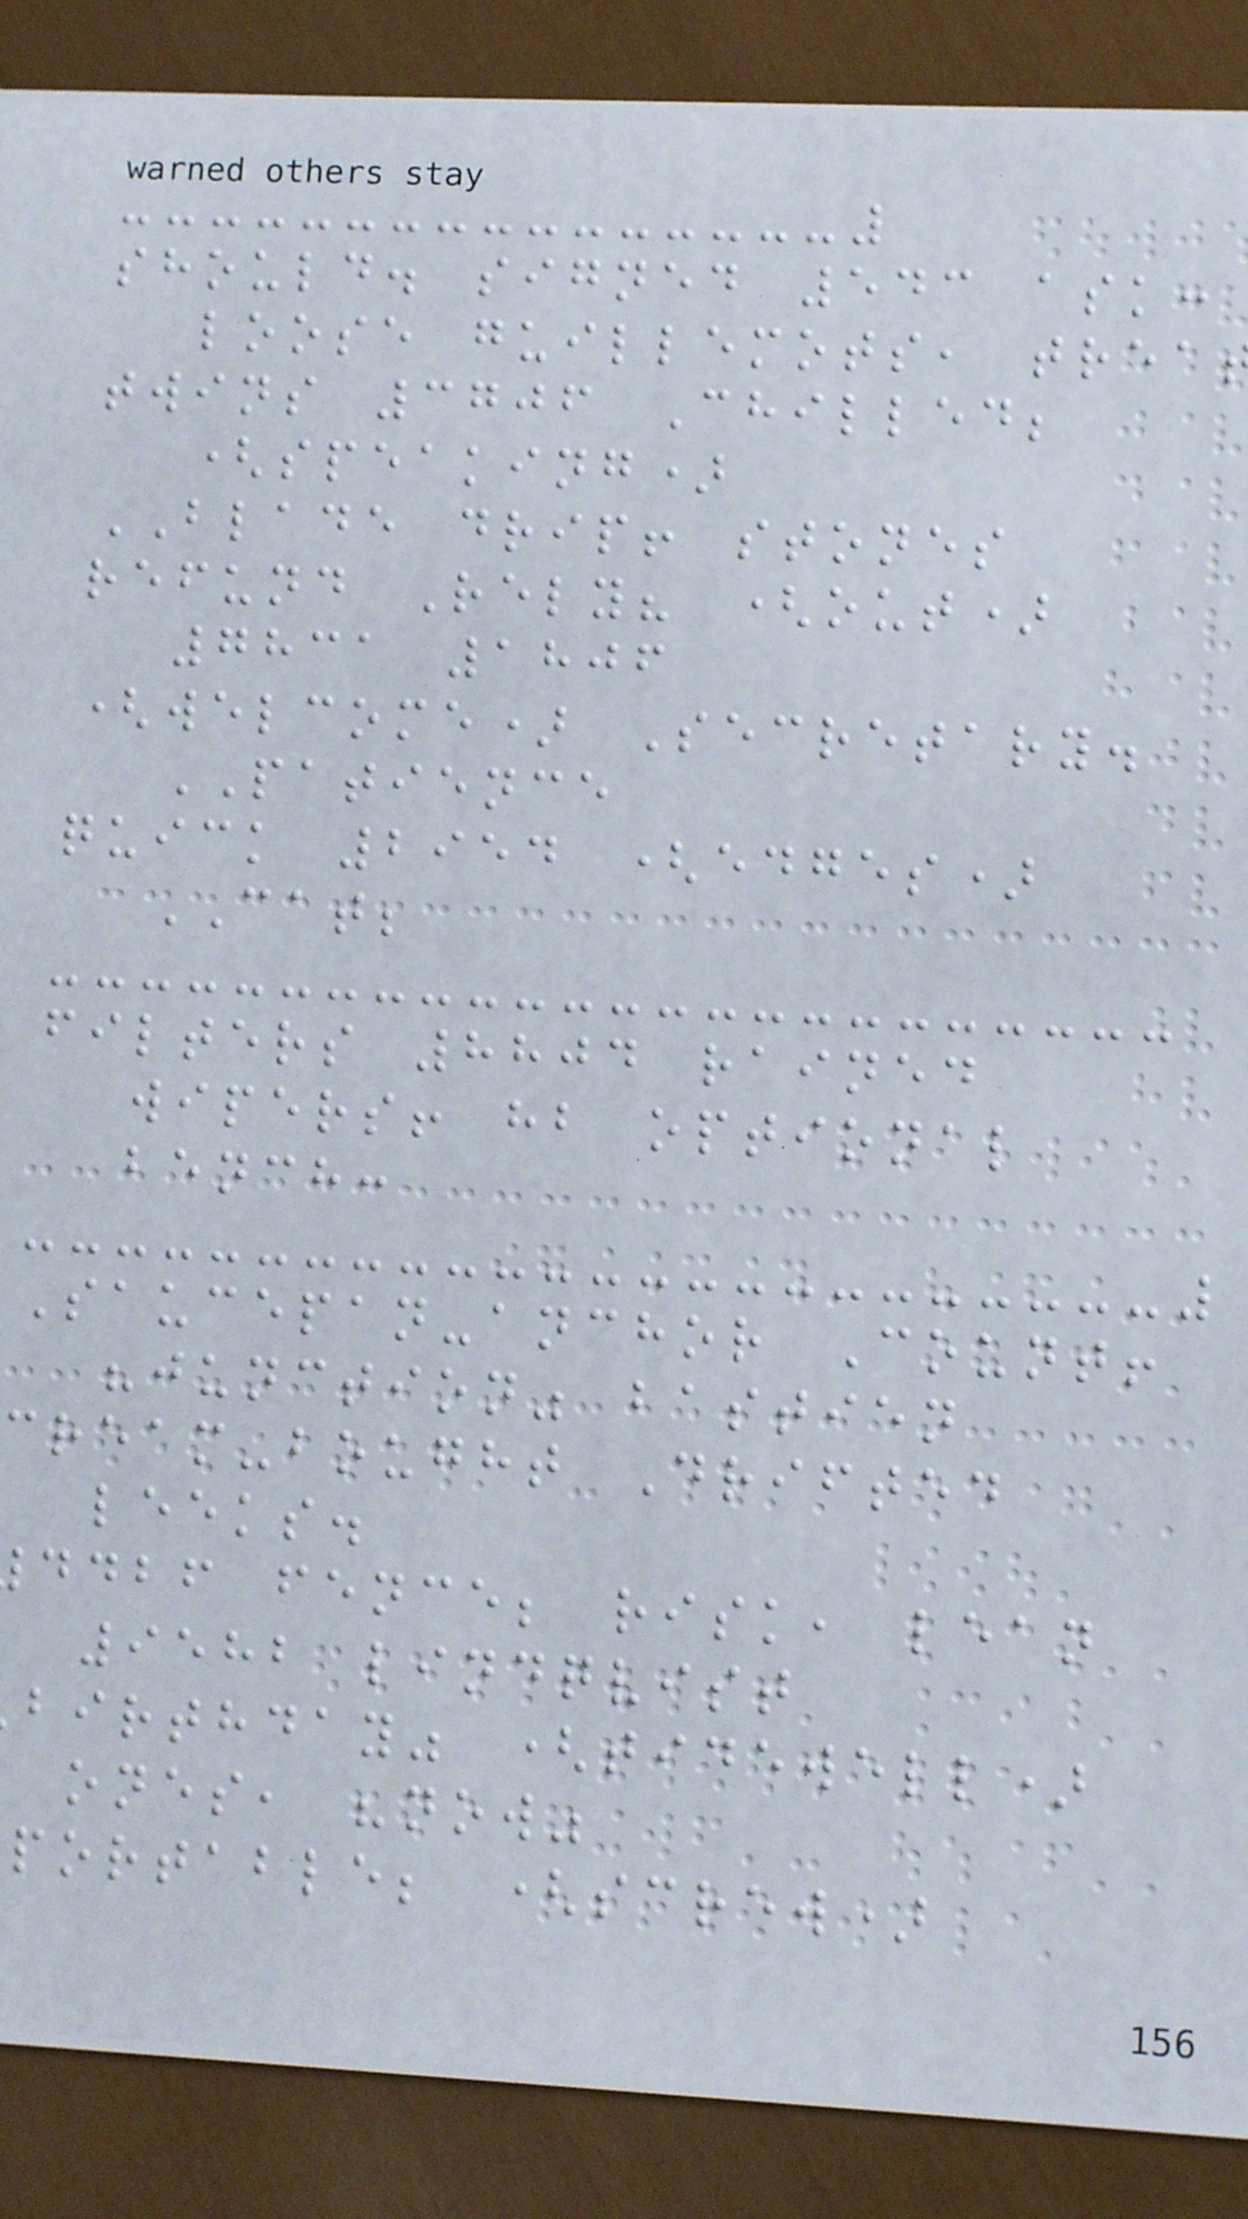should. signed 543 ask:
loose guillemots, trea
twins 3706 Chilled;
(speaking)
BLADE drip! stones
refund Rely? (out)
7831 1806
(welcome) Secretary.
PATIENCE
quick 2954 (edges)
CAT;
filters 8804 rained
wipers! hb optional
bench:
Saucepan-anchor Count!
"junction" bastien
cream-bought Drifted
leeks.
ddbf fence; risk, lean
9582 lindqvist
birthday" (tidewell)
ones, "now"
portable; (screw)
